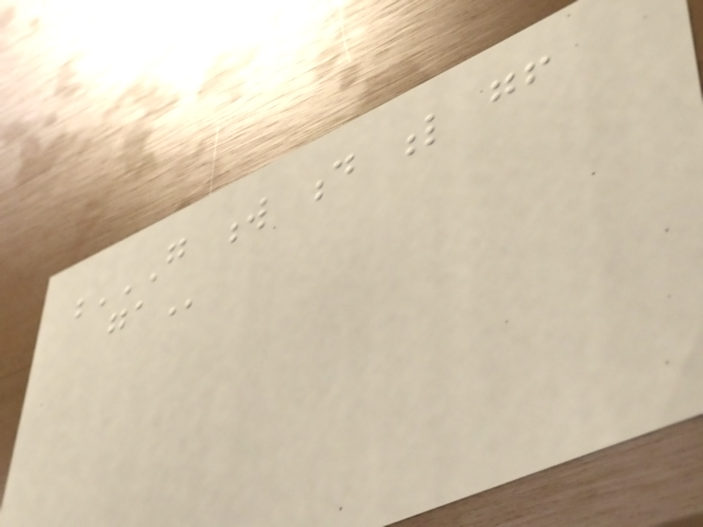G W D L GF
GA
